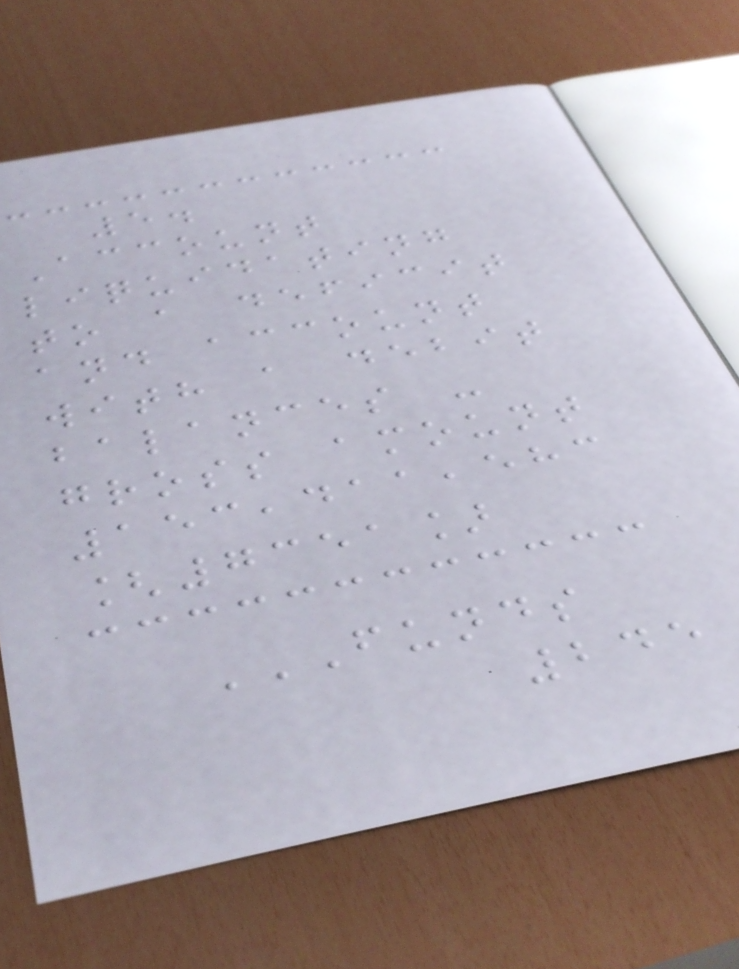5.
Account
liquidating
to a deficit
and account
with a debit
balances -
gross amount
153,411,583
[7351]
FUNDS
245
